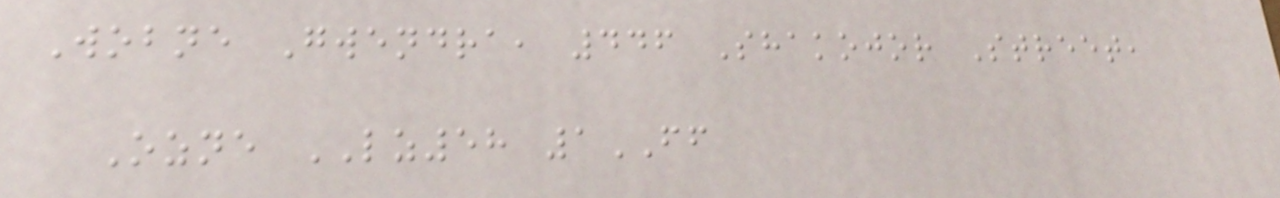Wobne Gwendra, 446 Shakojor Street,
Ozne LZ58 1FF
